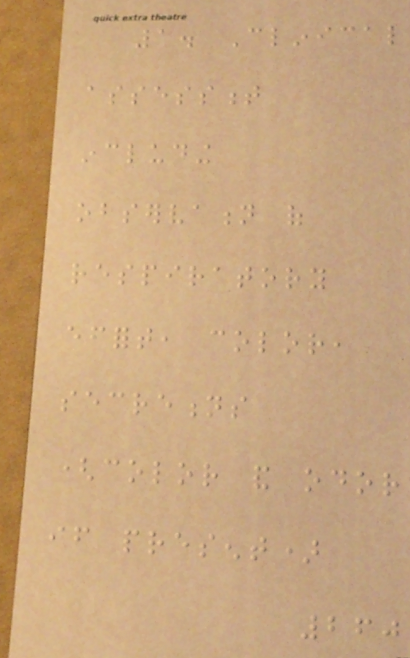1. Clinical
assessment
including
observation of
respiratory
effort, color,
secretions
(color and odor
if present)
260
